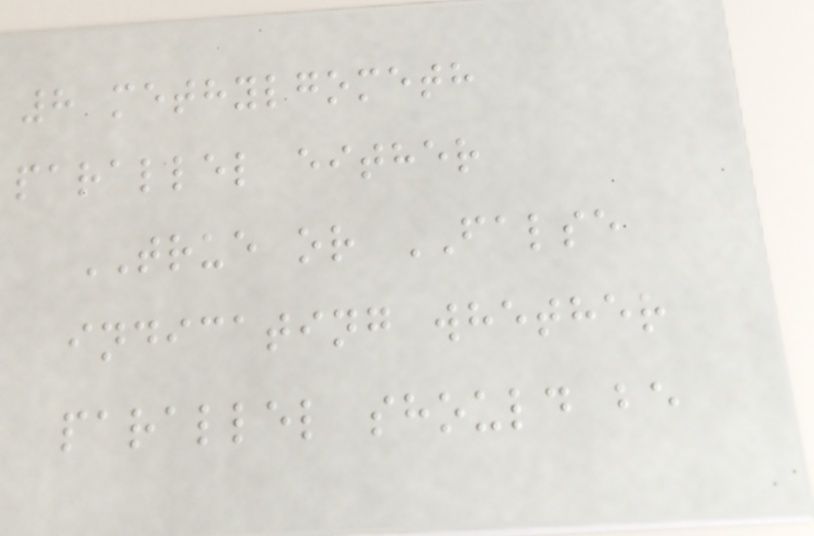8 methylgometh
parallel either
TRUE or FALSE
indicating whether
parallel should be
